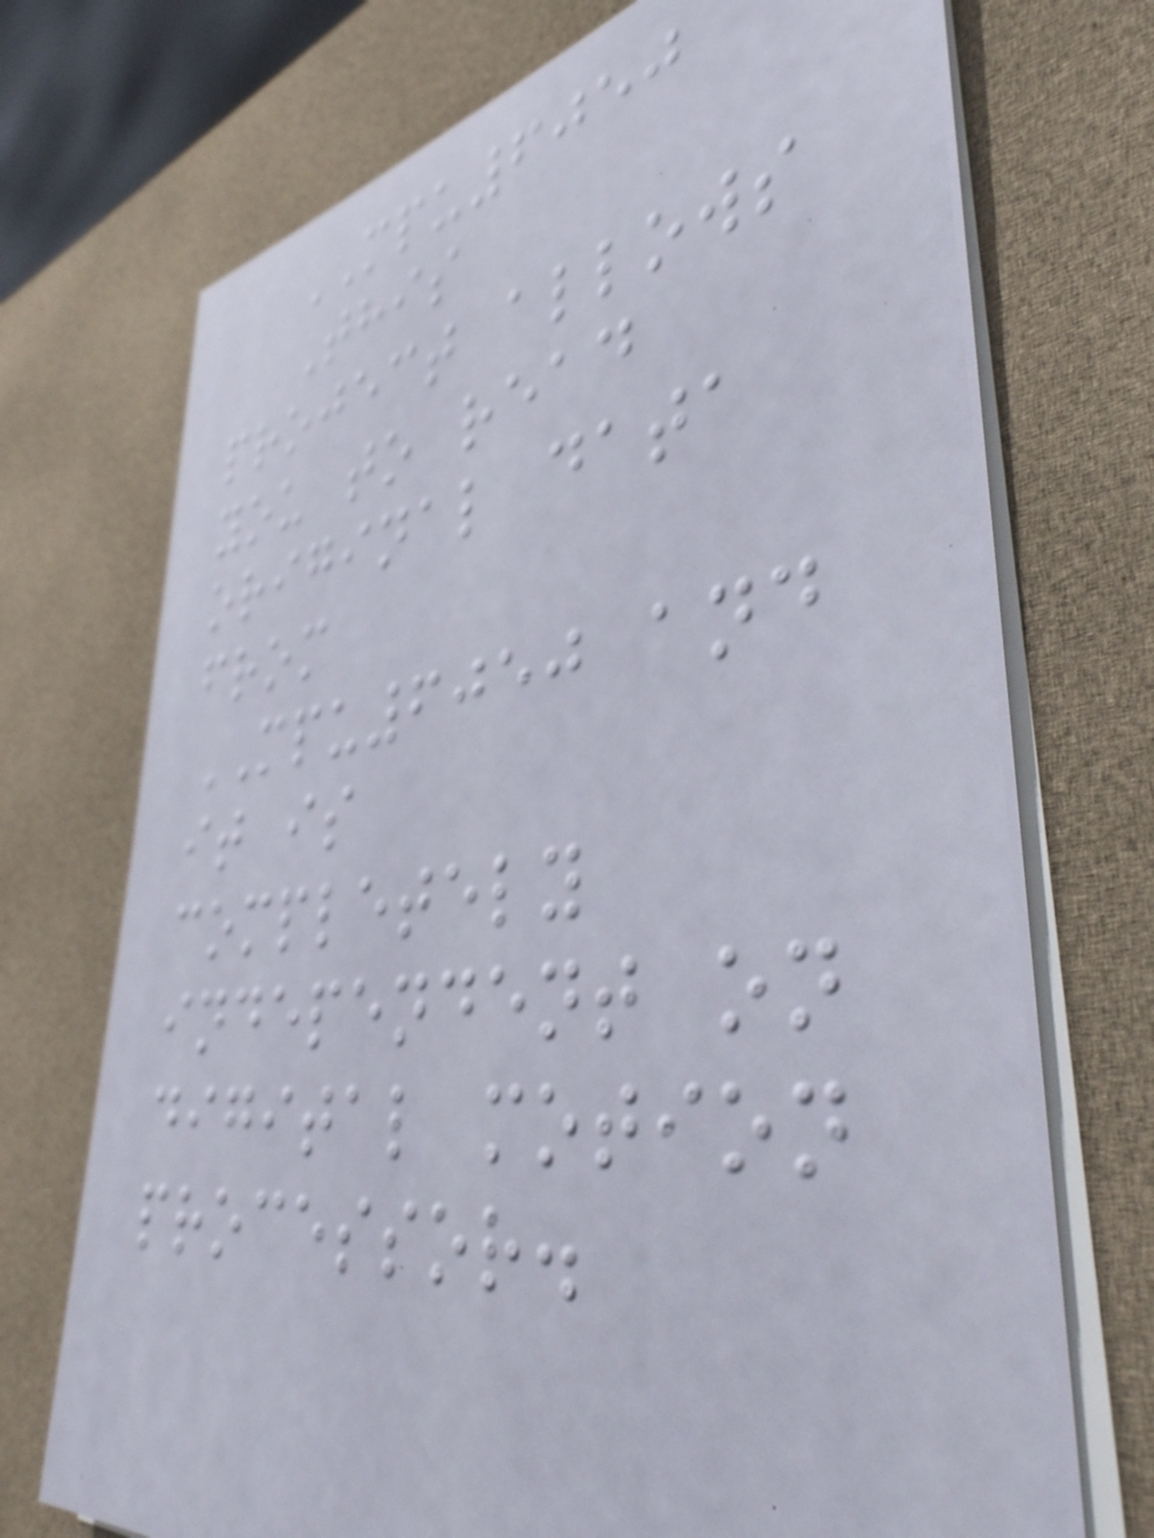MPU6050
This
project allows
you to read
original data
from
MPU6050 and
it is
completely
independent on
digital motion
processor.
